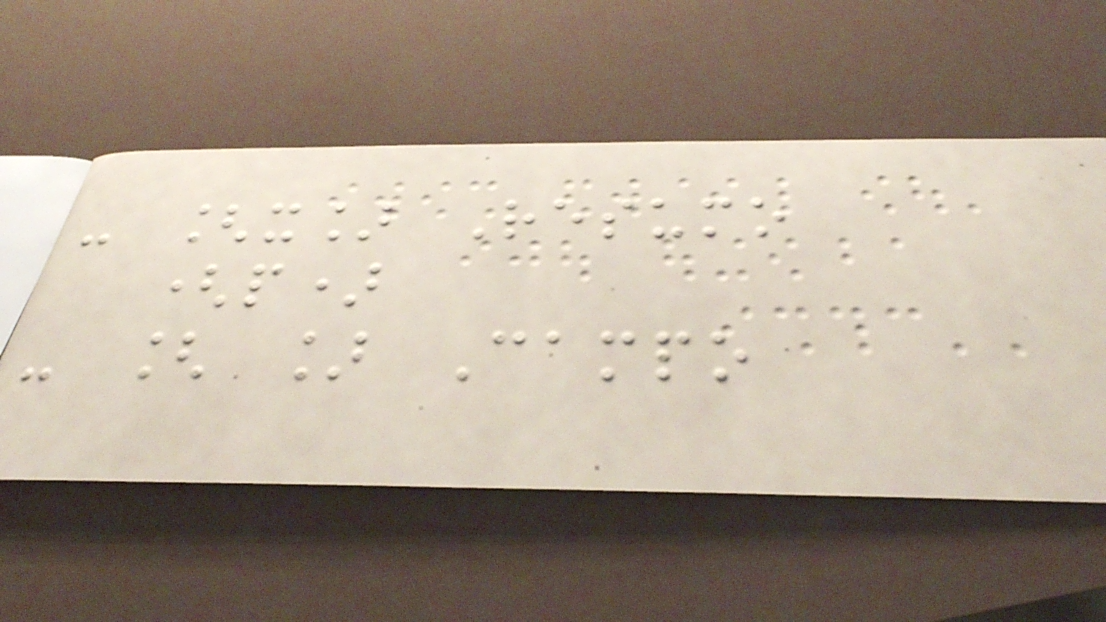- [x] Resumo
(p)
- [ ] Campo
